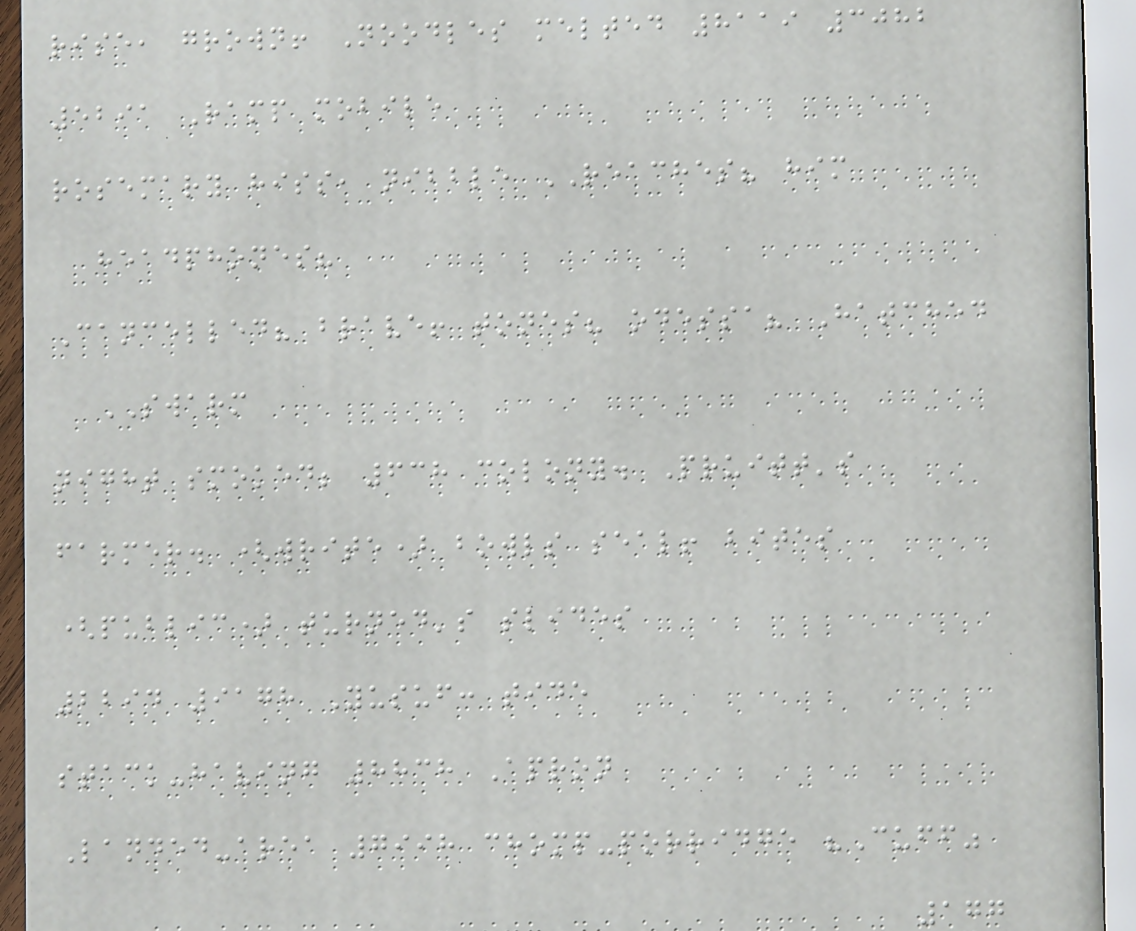rise, grown! Noodles melted 8119 3082
5291 Ramp mobile
rosemary hiss, nibble REACHES? him
headphones?
Cancelled? brave! tones? odessa? Hatched
SWARM
night smoked; 638 colony. Pruitt's
farmer. (write) bowls seal! bites
(public) turned's slides
2294 9178 Yusuf: tide
stack-having 8838 Apron
Landed-area 7998 chomp-porridge "Cuff"
177
